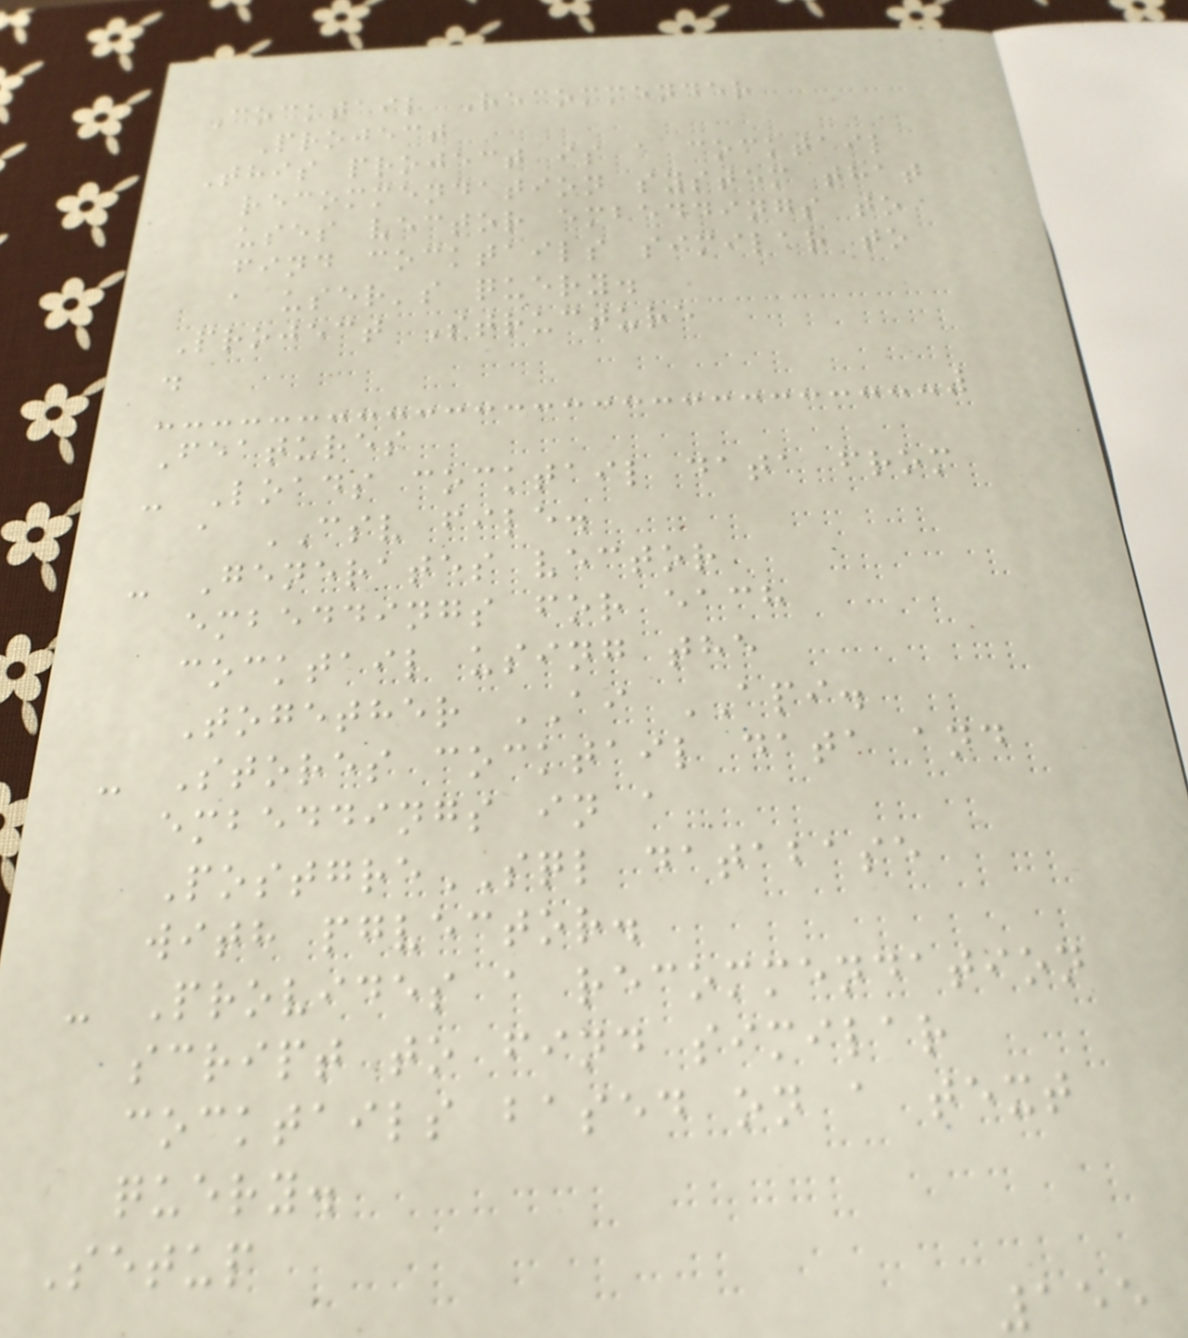Cocktail Recommender
Project
This project is a cocktail
recommendation system that
uses vector embeddings to
find cocktails similar to
a user's query.
Project Structure
.
Features
- Loads cocktail data from
a CSV file.
- Generates vector
embeddings for each
cocktail using the
Together AI API.
- Stores cocktail data and
embeddings in a
PostgreSQL database
with pgvector.
- Provides a recommendation
script to find similar
cocktails based on a text
query.
Setup
155
